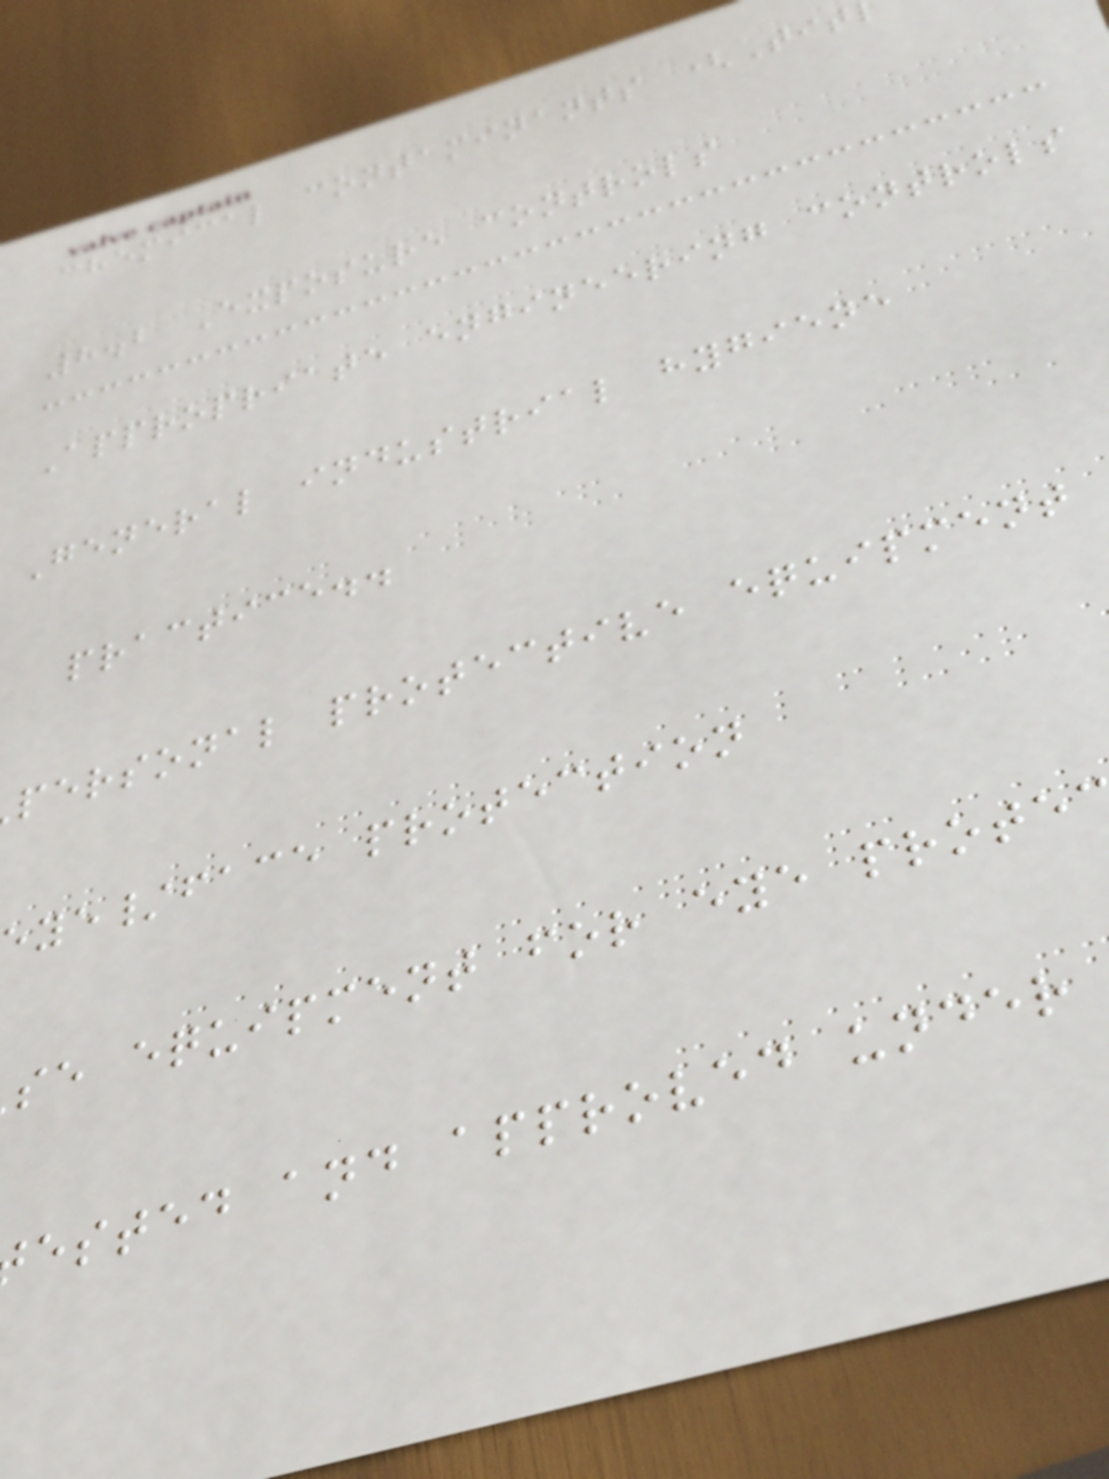chemical contaminants (Tit
8.2 Exposure controls
Appropriate engineering controls
General industrial hygiene
practice..
personal protective equipment
ye/face protection
se equipment for eye prote
ested and approved under
